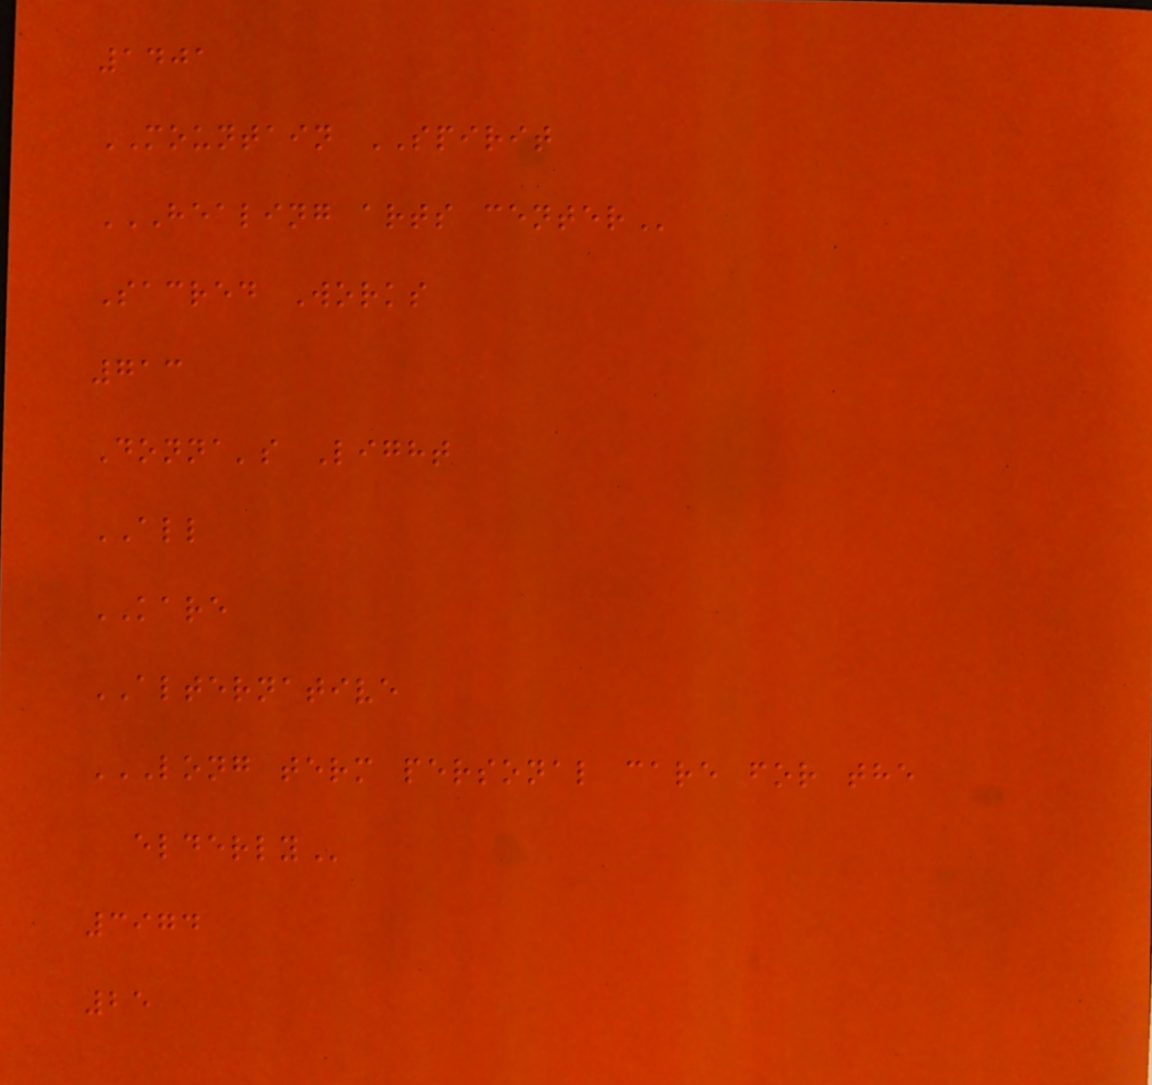1401
MOUNTAIN SPIRIT
HEALING ARTS CENTER
Sacred Works
713
Donna's Light
ALL
KARE
ALTERNATIVE
LONG TERM PERSONAL CARE FOR THE
ELDERLY
3974
25
